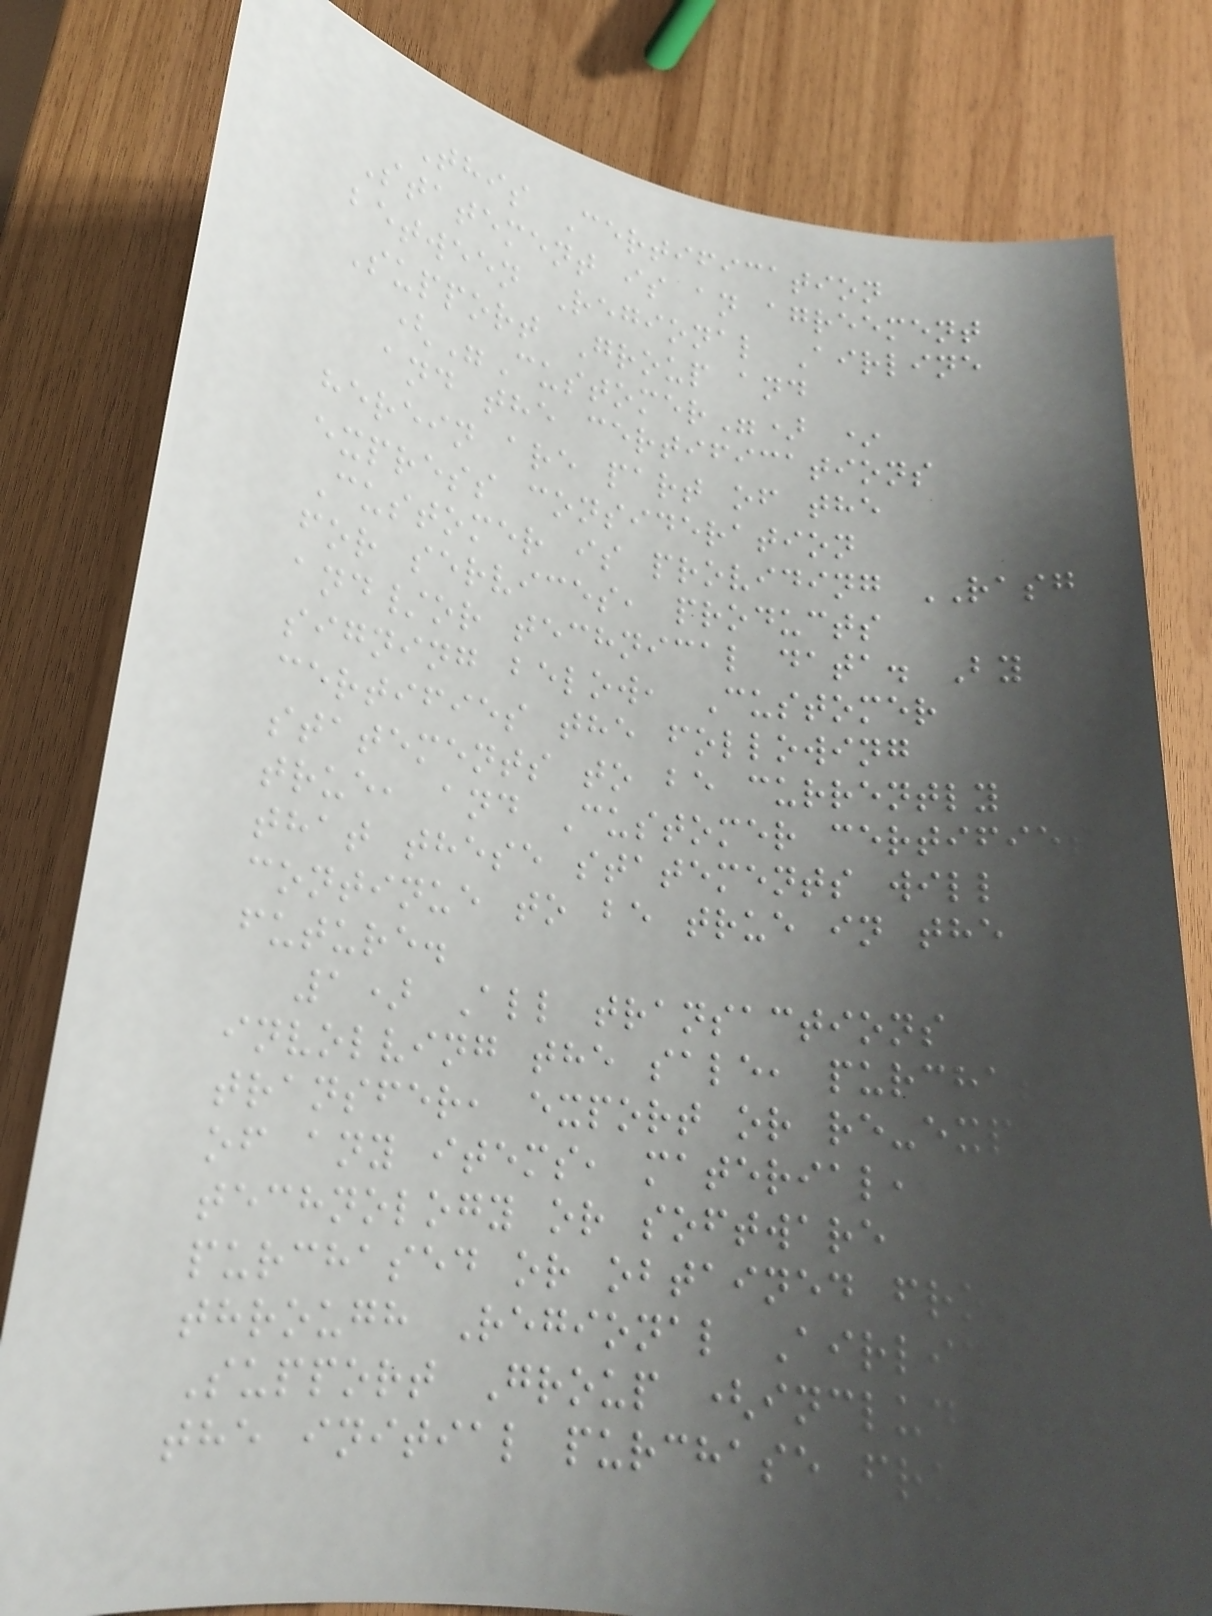This Certification
Statement is an agreement
between Regional Airline
Support Group and
("Customer") *
and the certifications
herein are part of the
express consideration
Customer is providing RASG
for services, products
and/or technical data. By
signing below, Customer
certifies the following
statements to be currently
true, and Customer certifies
that these statements will
continue to be true in the
future.
1) All transactions
involving the sale, purchase,
transfer, export or re-export
of any items, material,
technology or software
purchased or obtained from or
through Regional Airline
Support Group (including
the initial purchase from
